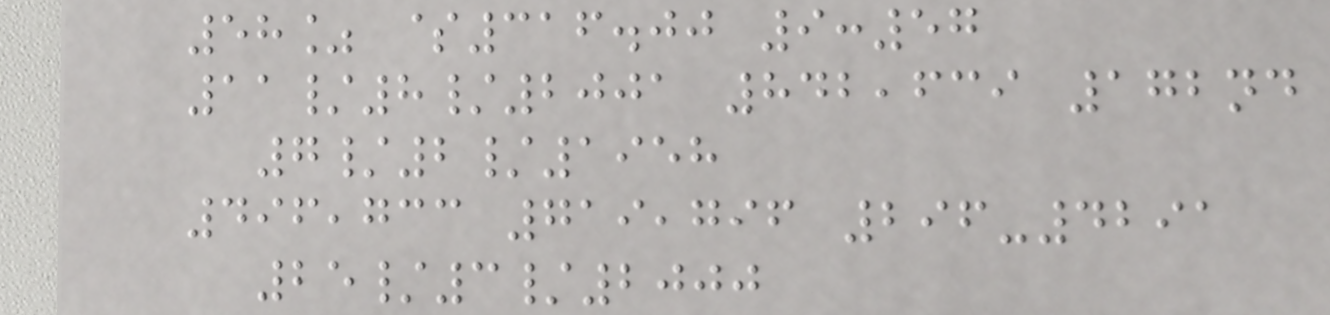58% $316.00 9:57
11/8/2001 842,639 172nd
7/2/1958
496,733 719,796 296-4291
25/3/2000
